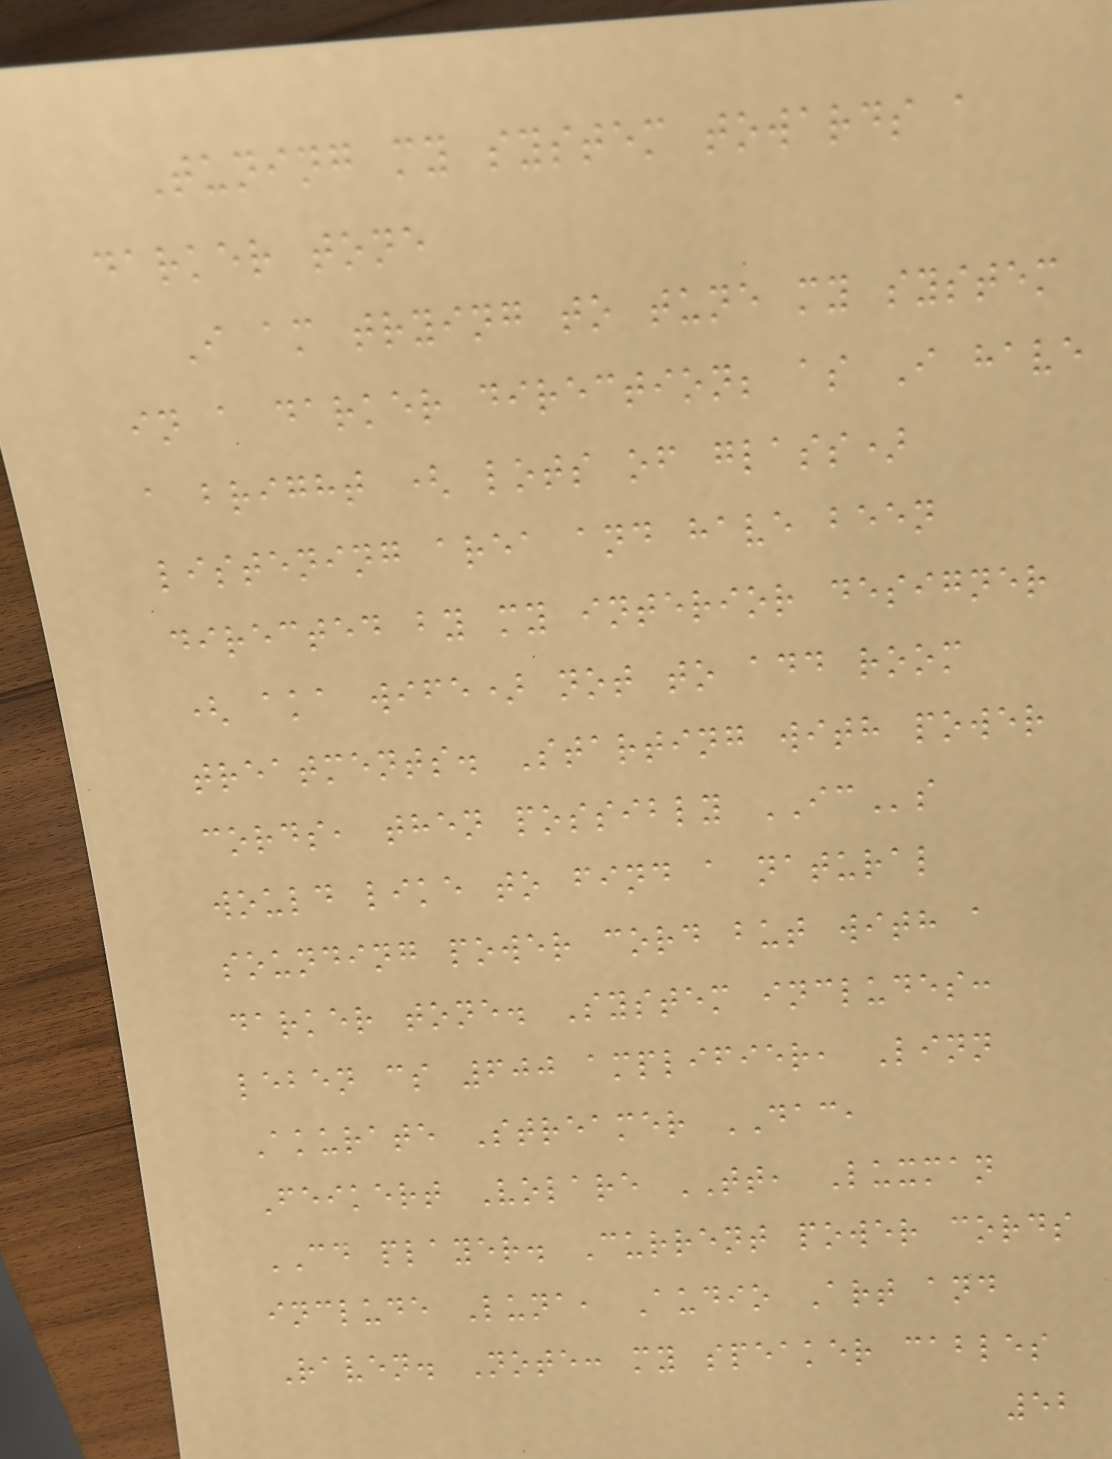Tuning my system towards a
darker tone
I am trying to tune my system
in a darker direction; as I have
a bright ( lots of glass)
listening area and have been
directed by my interior designer
( aka wife) not to add room
treatments. Starting with power
cords, then possibly ICs
would like to find a natural
sounding power cord but with a
darker tone. System includes:
leben cs 600 amplifier, Linn
Akurate Streamer DAC,
Feikert Volare TT, Luxman
CD player. Current power cords
include Luna, Audio Art and
Raven. Note: my speaker cables
52
